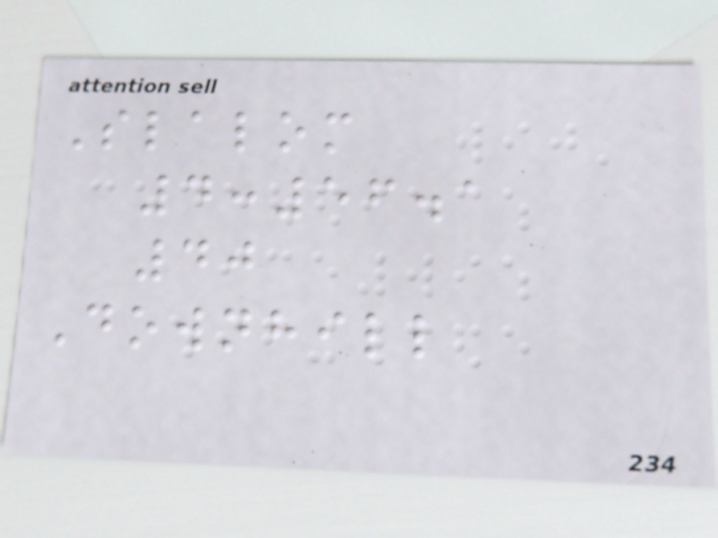Slalom
4:56.1
40
Downhill
